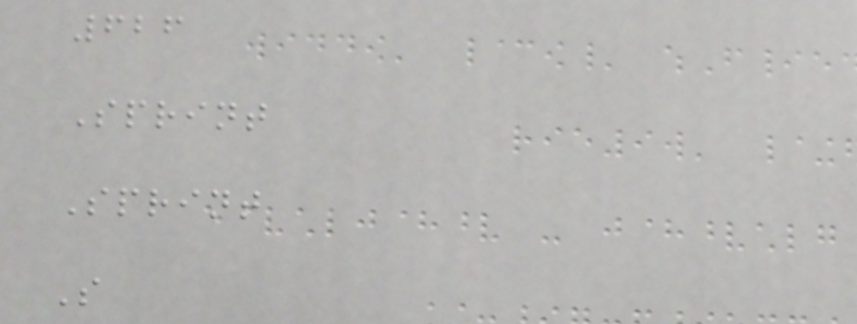626
Sprint
Sprint
S
